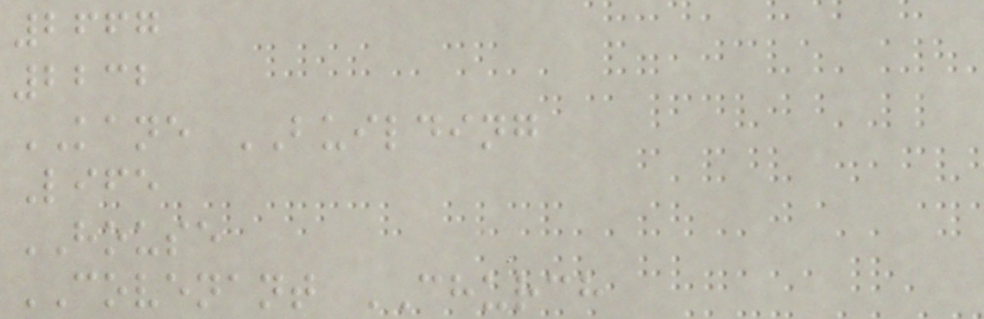2667
2232
KANE BUILDING
Life
HOUSE
COVENANT CHURCH
